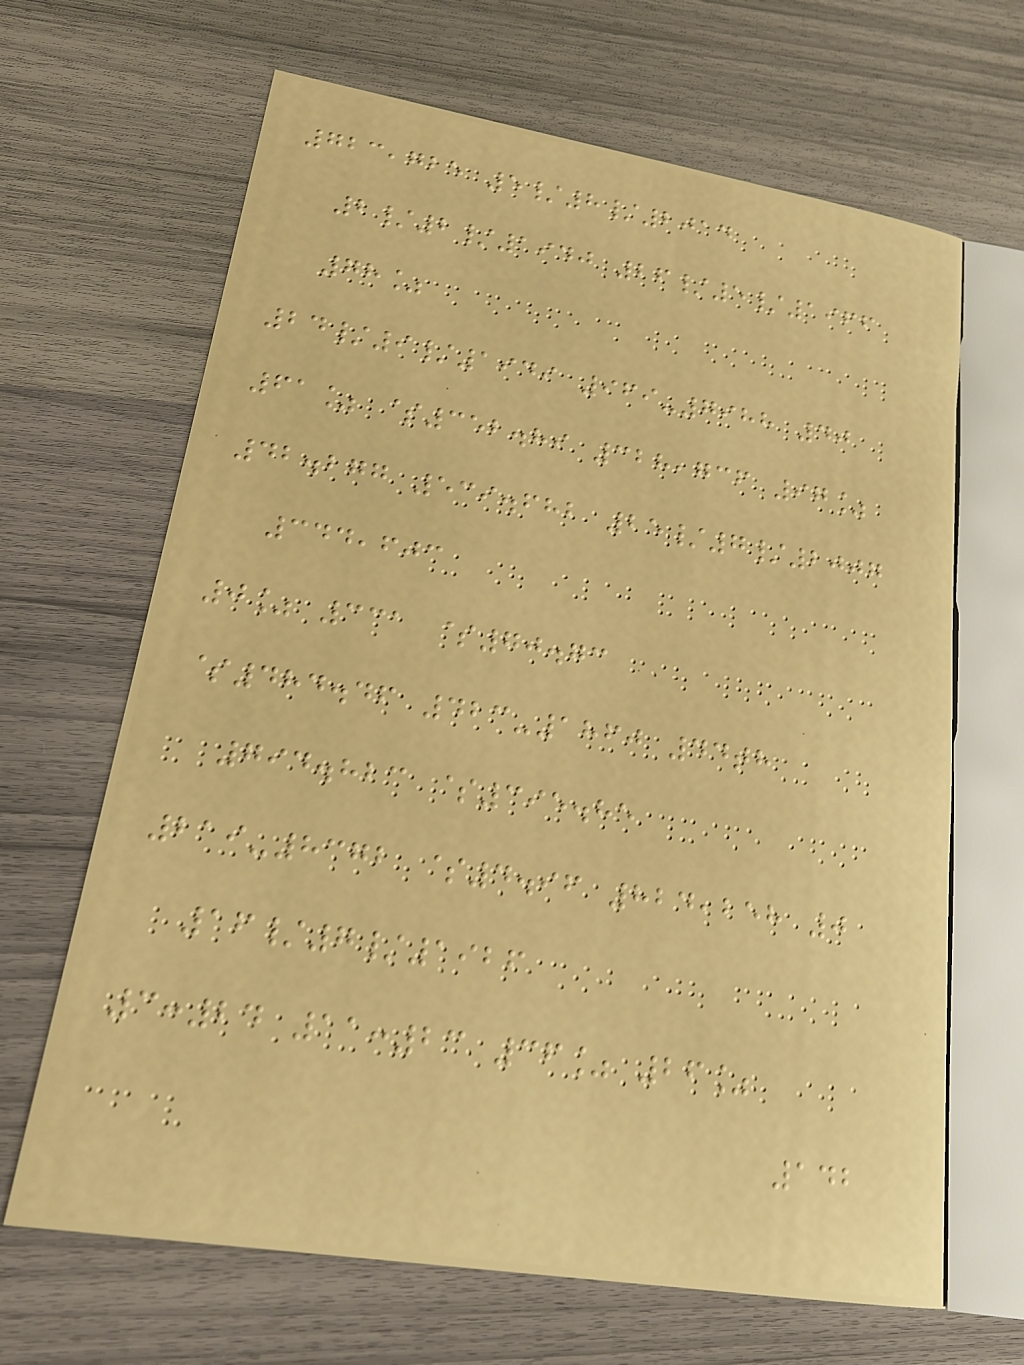723,725 5/8/2014
2/2/1940 26/5/1966
78%
24/9/1949 969-7988 40
61% $352.89 328,736 97%
42.277 539.682 25/7/2007
344,603
0% 331 $70.73
$484.46 423-1860 44th
794.823 $395.85
219-8372 $4.96 824,258 0
16/7/1926
3:24 11:23 36% 26%
142
